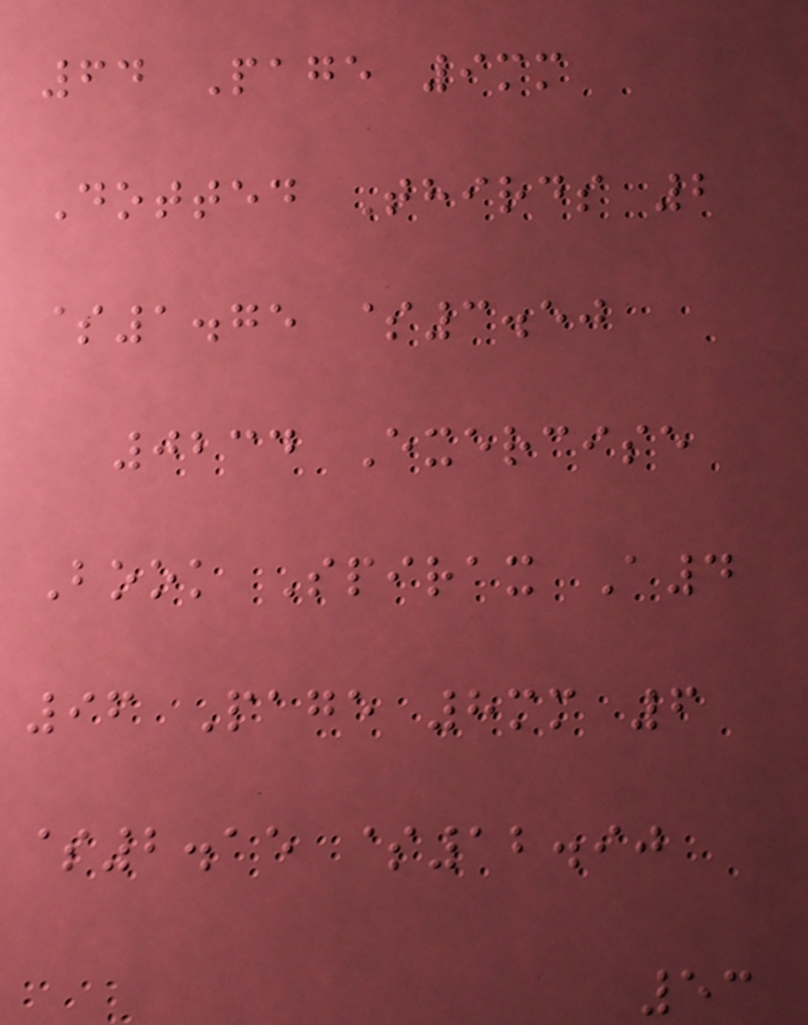64 Page 9mm
Dotted Thirds 2
$1.75 $3.50
0234 Exercise
Book Spirax A4
96 Page 8mm 6
$2.15 $12.90
53
